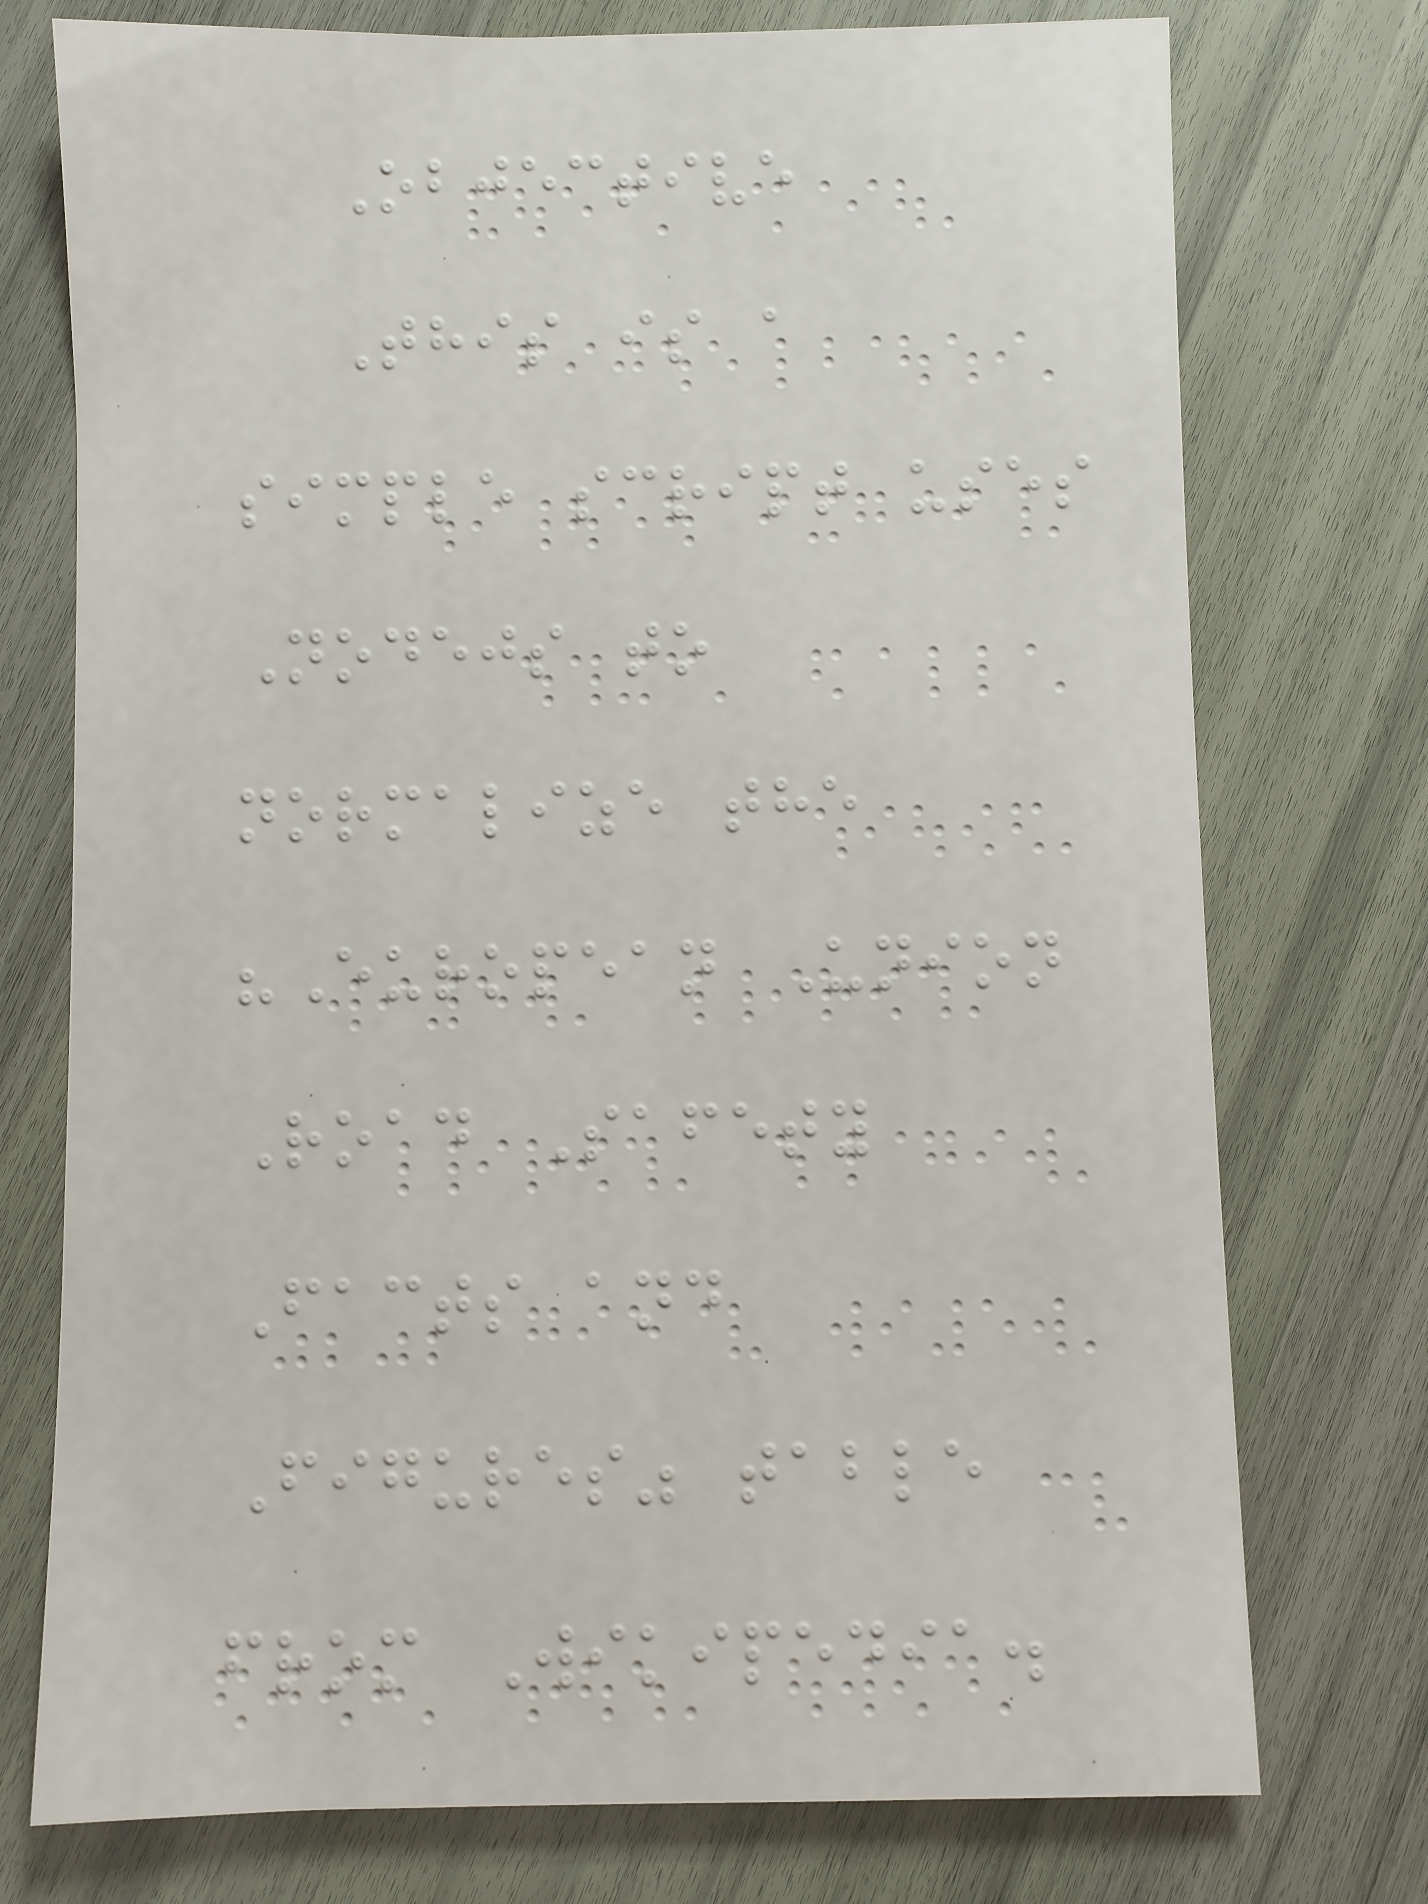Objective
This is a
simple script uses
Nodejs to
normalize the
"European Union
Road Safety
Facts and
Figures" table
from Wikipedia.
